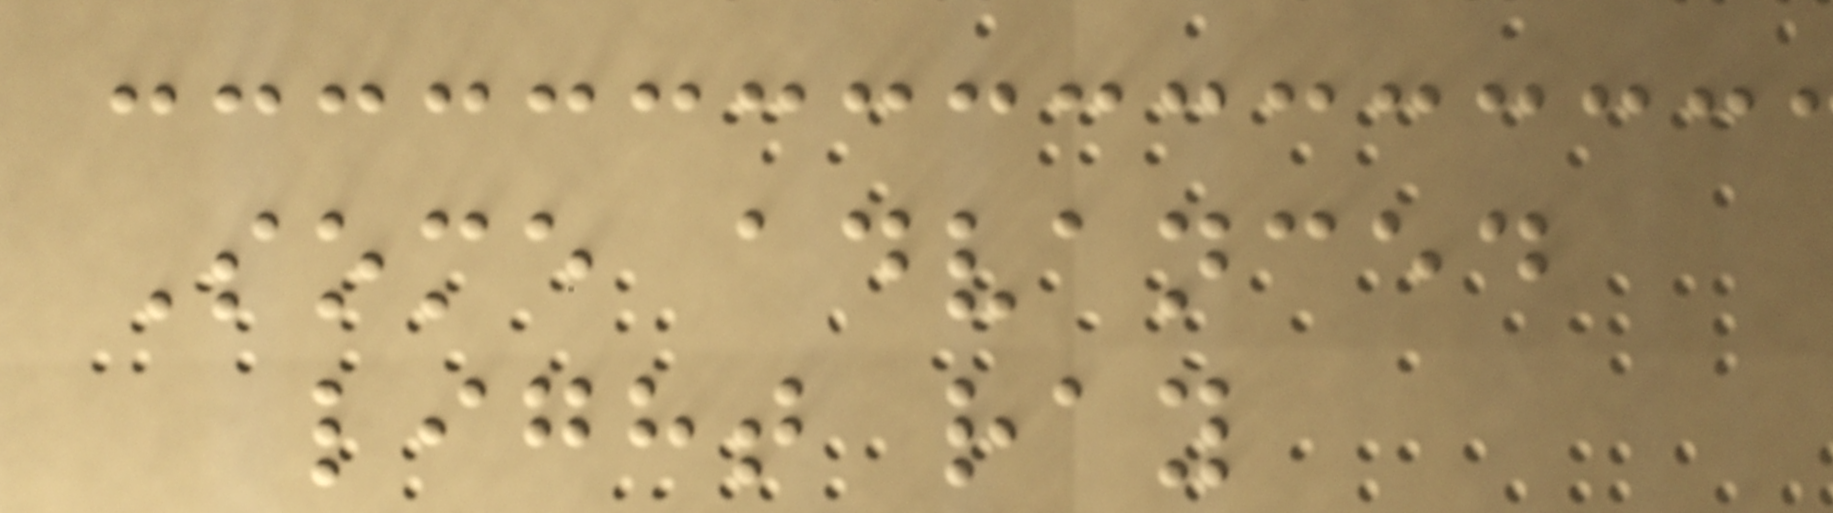Some advanced
light ray
